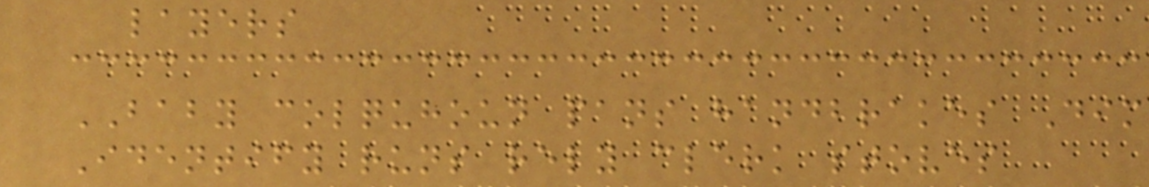layers
BABY colquhoun pans handbrakes Dim
Identify runs rely clerk stoves
